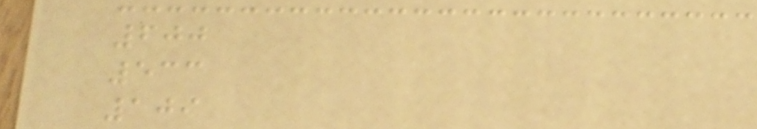600
533
109
